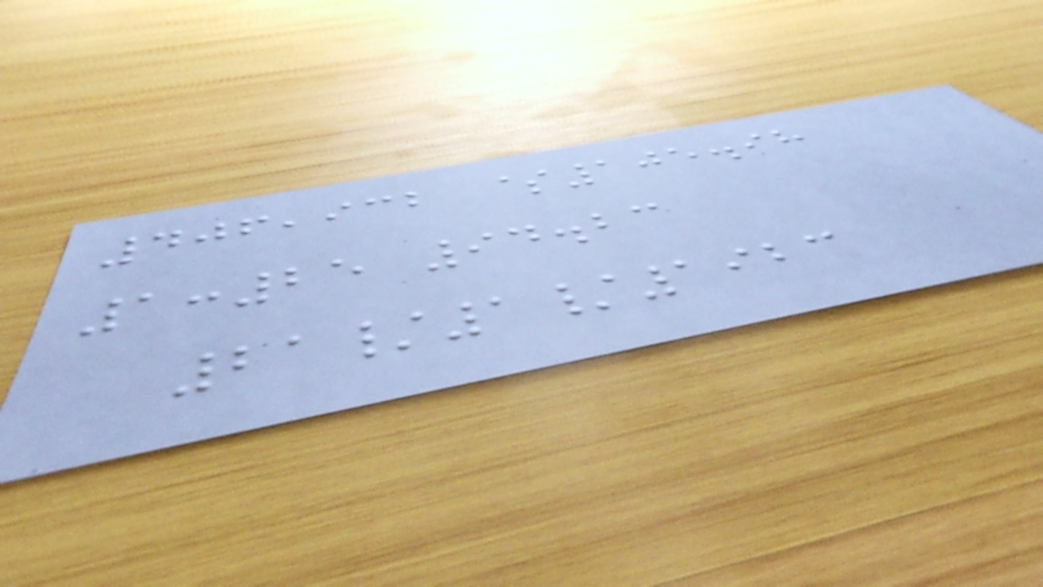406,932 $105.98
1:25 94.23
21/1/1923
